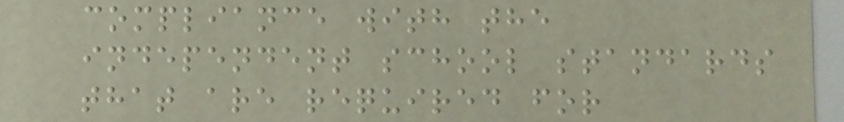compliance with the
independent school standards
that are required for
